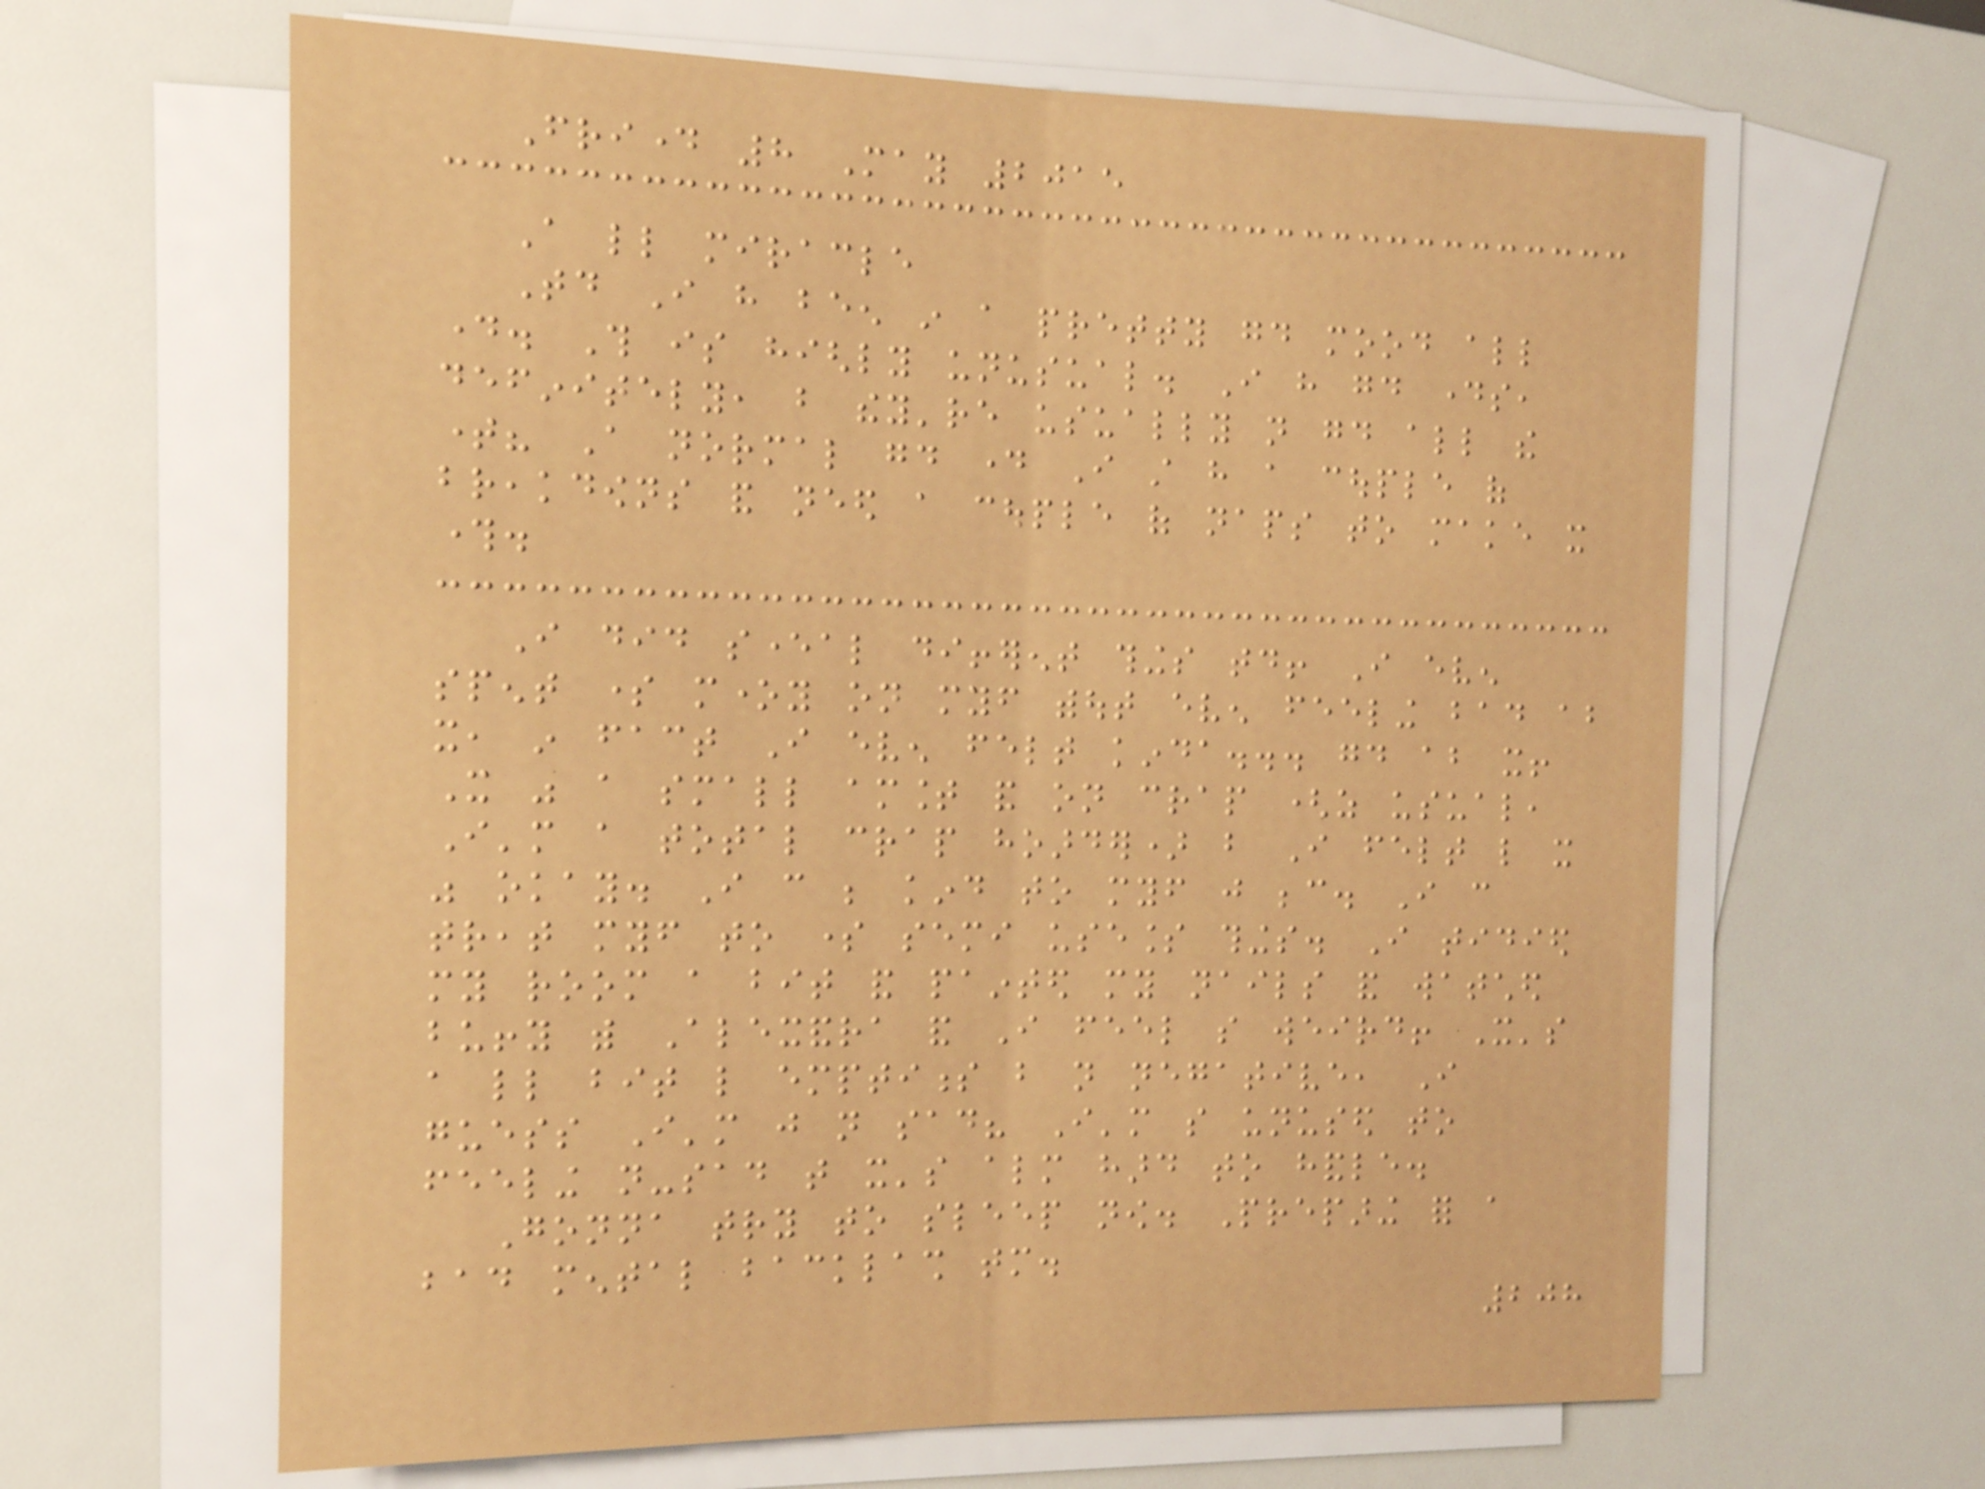Friday 8 May 2015
A little miracle
Today I have been in a pretty good mood all
day. This is highly unusual. I have good days,
definitely, but they're usually not good all the
time? A normal good day I still have a couple of
breakdowns and need a couple of naps to make it
through.
I did several different things today! I even
spent some money on myself without even feeling bad about
it, in fact I even felt kinda... good about it!
It was a small amount and on crap (as usual,
I'm a total crap hoarder) but I felt like it
was okay. I can be kind to myself just because. I can
treat myself to some semi useless things. I tidied
my room a bit and painted my nails and watched
buffy with Alexandra and I feel so weird! It's
a little bit like emptiness but not negative, I
guess I'm just not sad? I'm so unused to
feeling not-sad that it's almost hard to handle.
Gonna try to sleep now. Preparing for a
bad mental backlash tomorrow.
208
